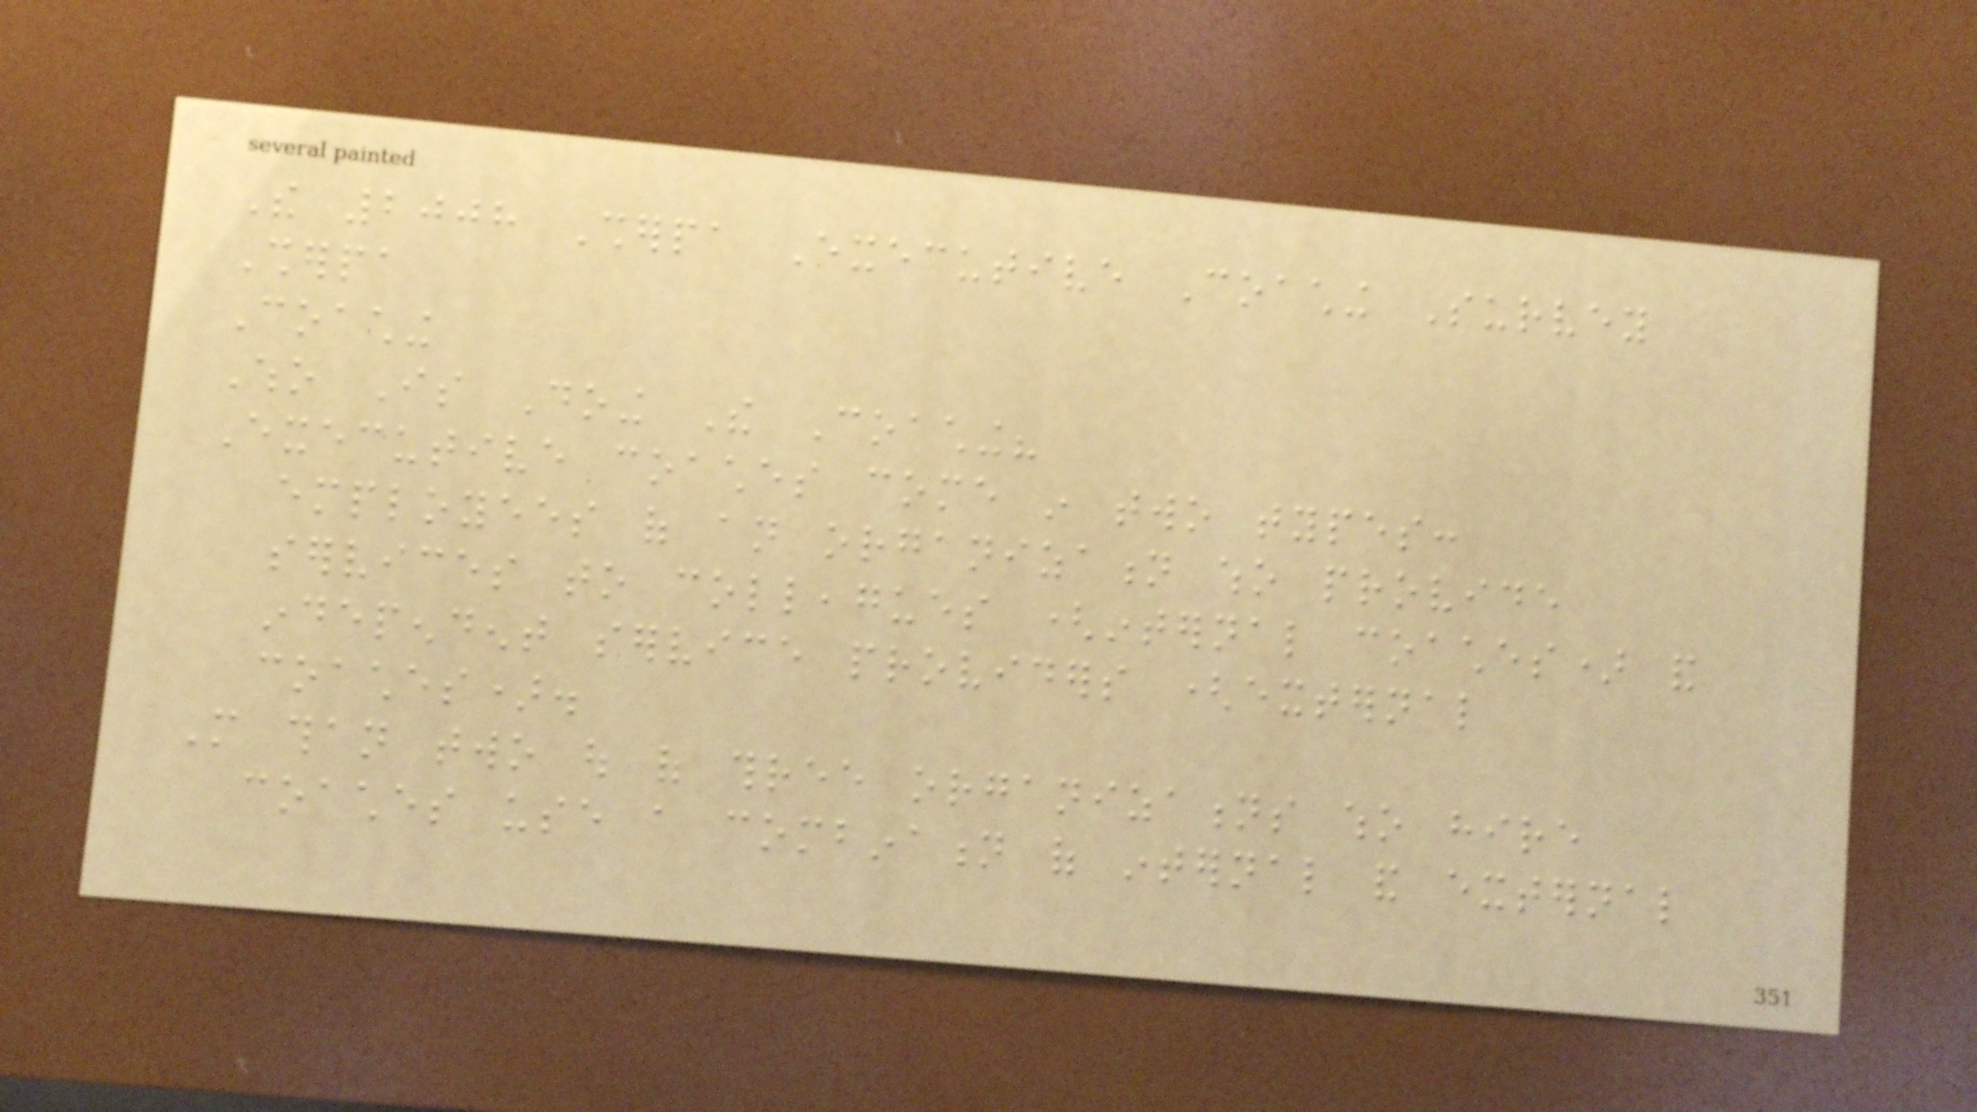The 2008 Sherpa Executive Coaching Survey
Sherpa
Coaching
Who Is Doing The Coaching?
Executive coaches come in two types:
employees of an organization who provide
services to colleagues (internal coaches) and
independent service providers (external
coaches).
More than two out of three organizations who hire
coaches use a combination of internal and external
